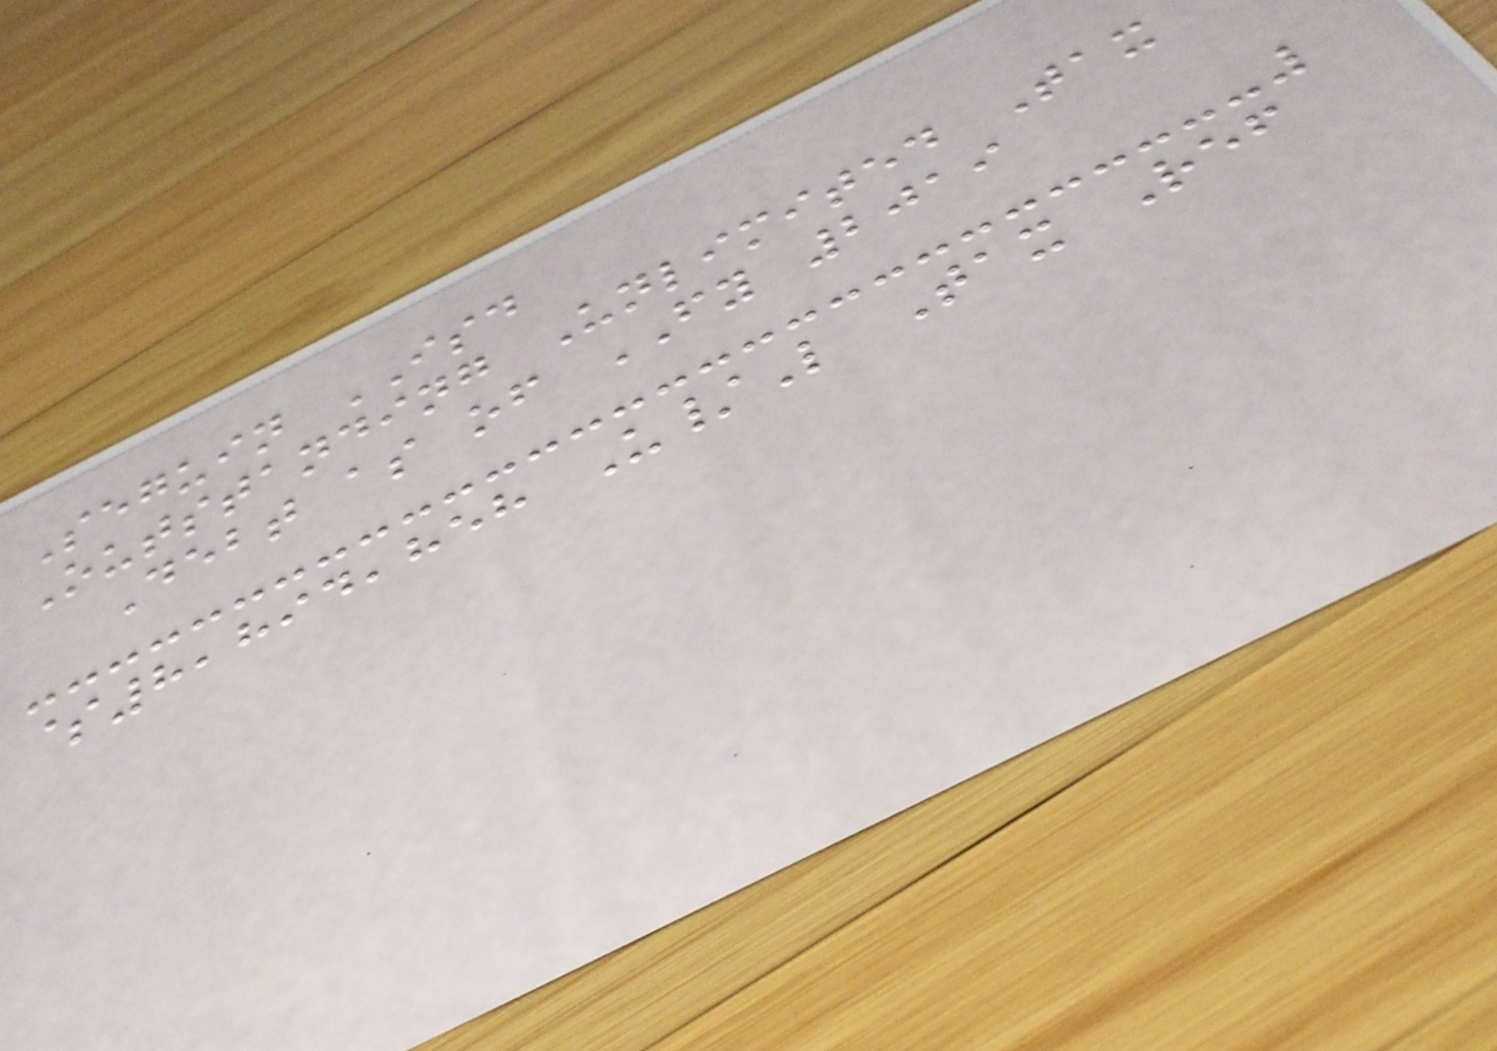Seguin ISD
Outstanding Unlimited Tax
Debt as of FY 2019
$8,894,858 U/L Tax Ref
